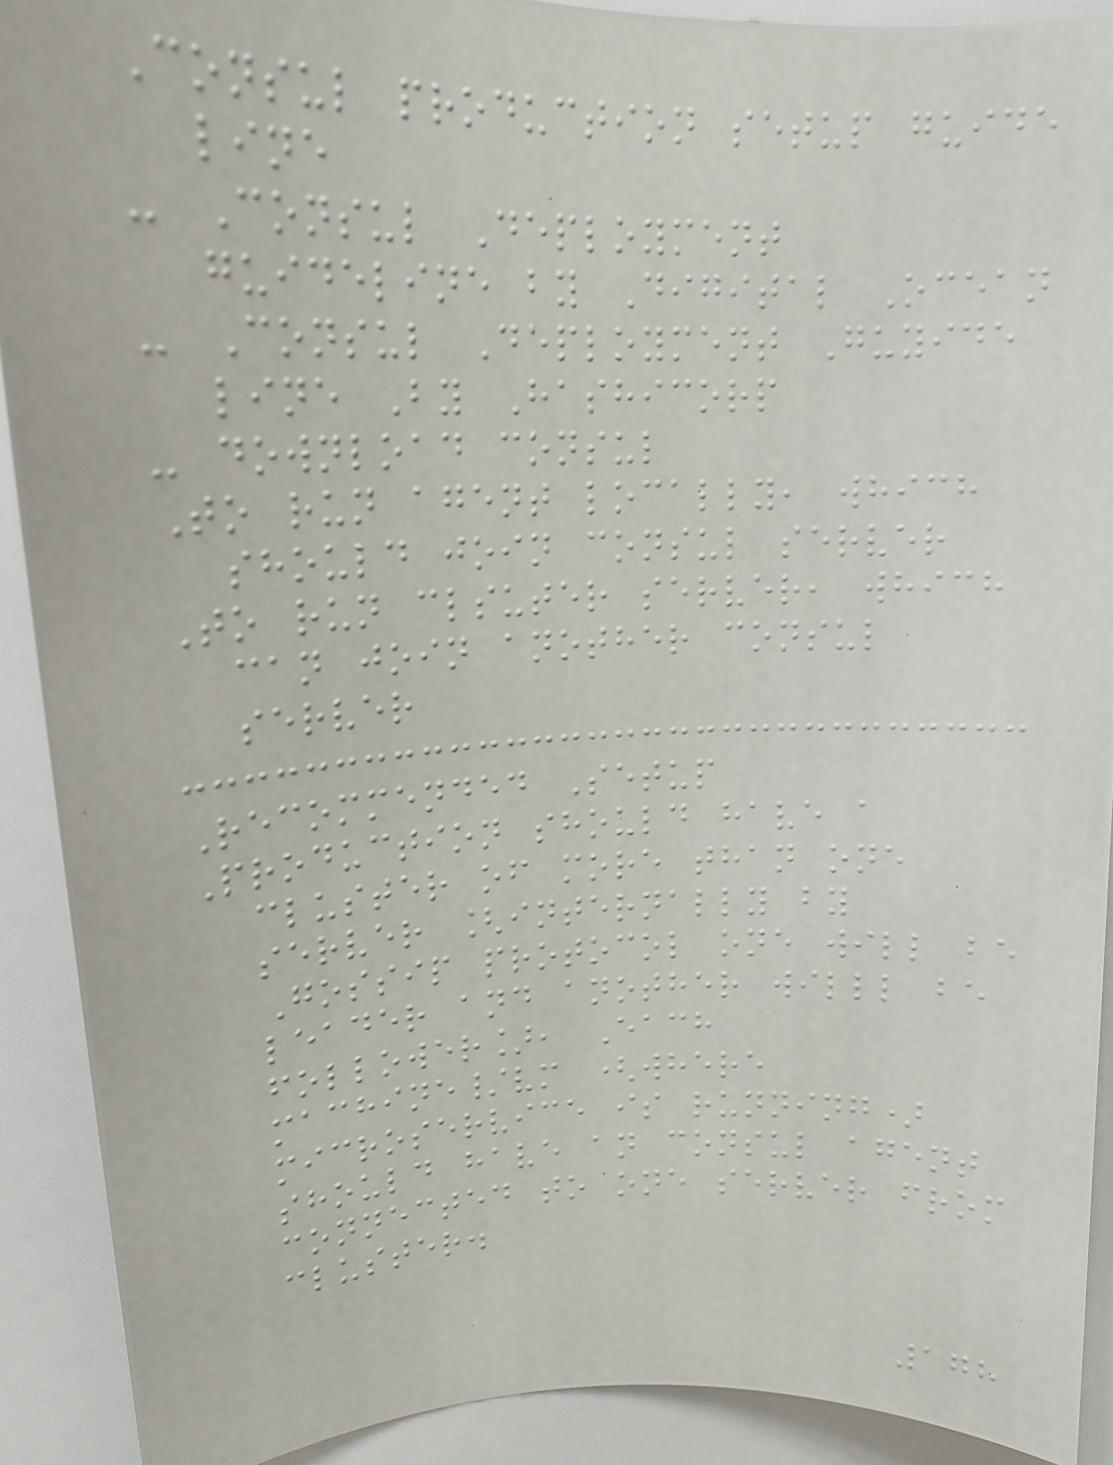Consul production setup guide
line
- Consul Deployment
guideline by Digital Ocean
- Consul Deployment Guyide
line By Hashicorp
- download consul
To run agent locally, which
should join consul server
To run clsuter server, which
can join another consul
server
Recommended Setup
Production should have a
cluster of more than one
server [internally by
Gossip protocol one will be
leader and another willl be
follower], Each
machine/vm (where
microservice is running)
should have an consul agent
connected to one server from
cluster.
178
